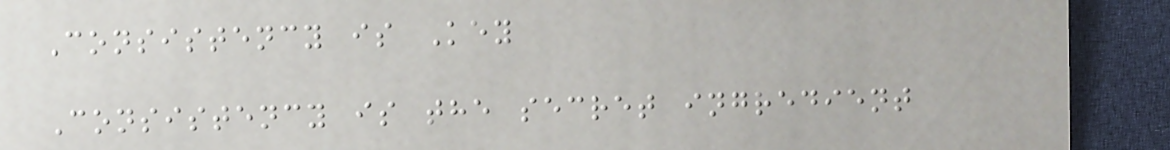Consistency is Key
Consistency is the secret ingredient
